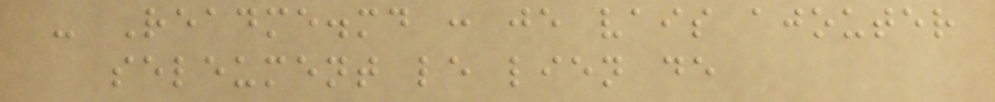- Readme.md : je vais ajouter
seleument le lien de
